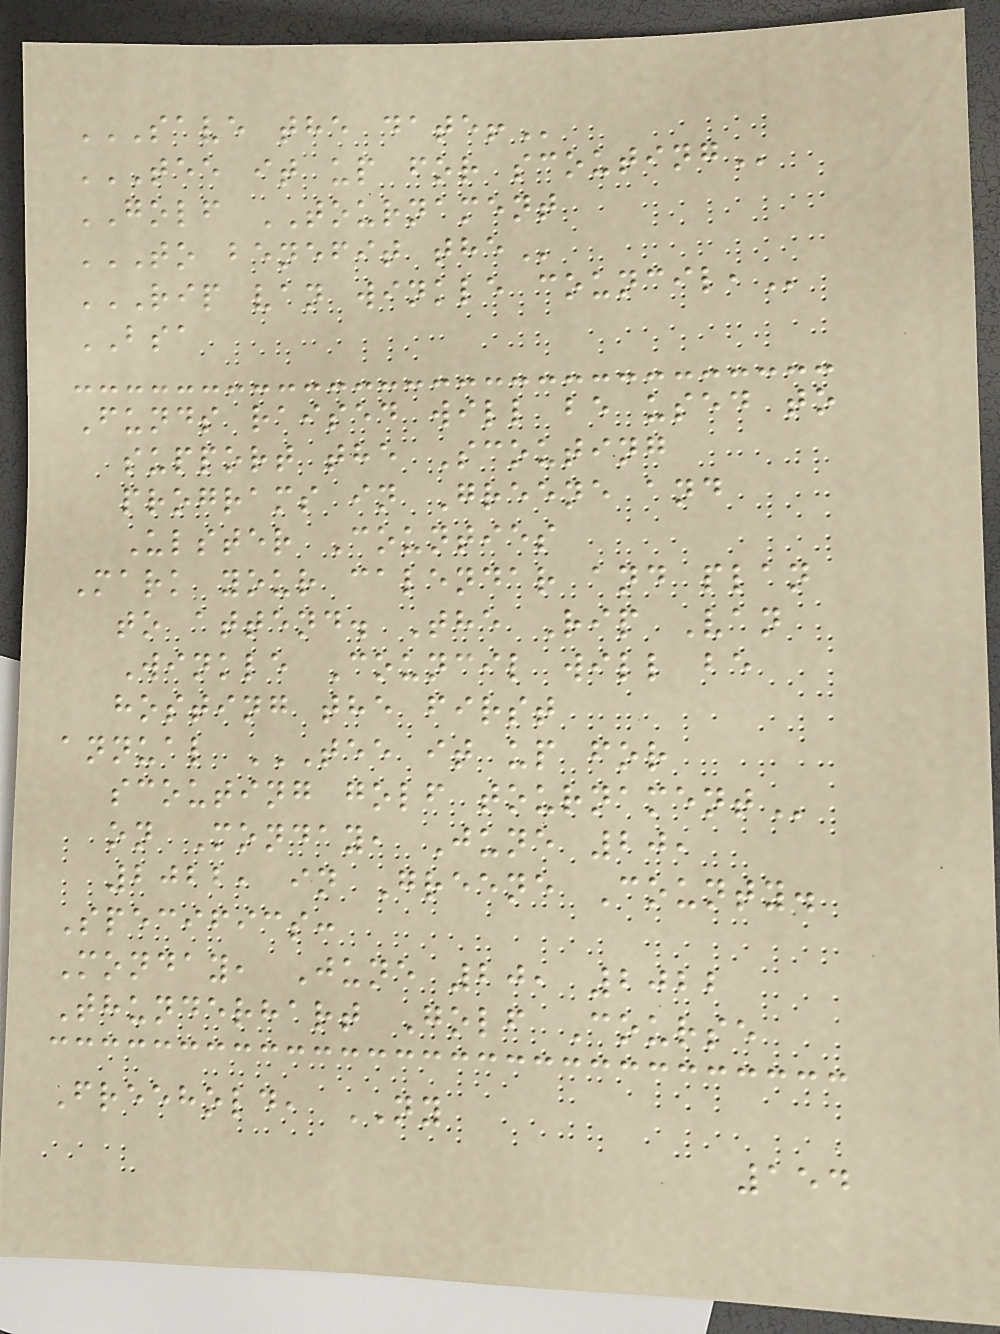SAVE THE DATE!
TEE IT UP FOR SCOUTING
GOLF TOURNAMENT
TO BENEFIT THE
RIP VAN WINKLE COUNCIL,
BSA
Funds raised will be used to
support the Scouting
programs in Greene and
Ulster Counties
Mark your calendar and plan
to attend. The Rip Van
Winkle Council will be
hosting the first
annual TEE IT UP FOR
SCOUTING GOLF TOURNAMENT
on Monday, June 20,
2022, in Greene County.
Specifics:
Monday, June 20, 2022
Thunderhart Golf Course
Freehold, NY
154
